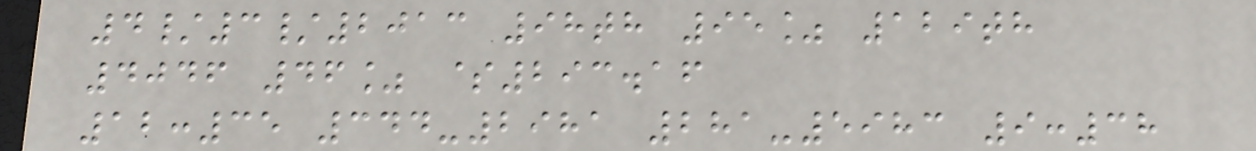4/3/2013 98th 95% 129th
4046 46% $293.16
12:35 344-2981 281-5983 9:38
